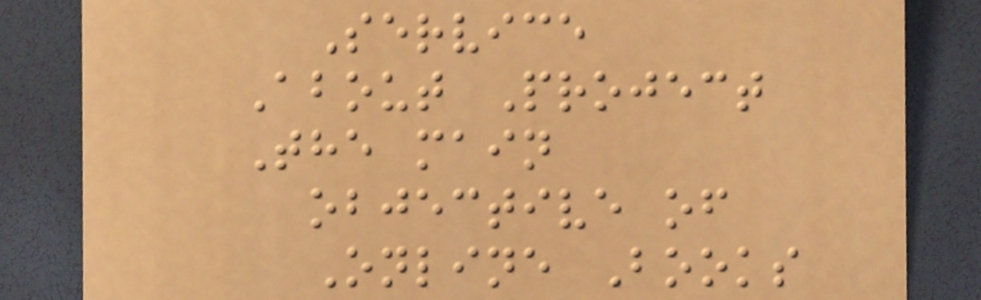Service
About Project
The main
objective of
Online Books
